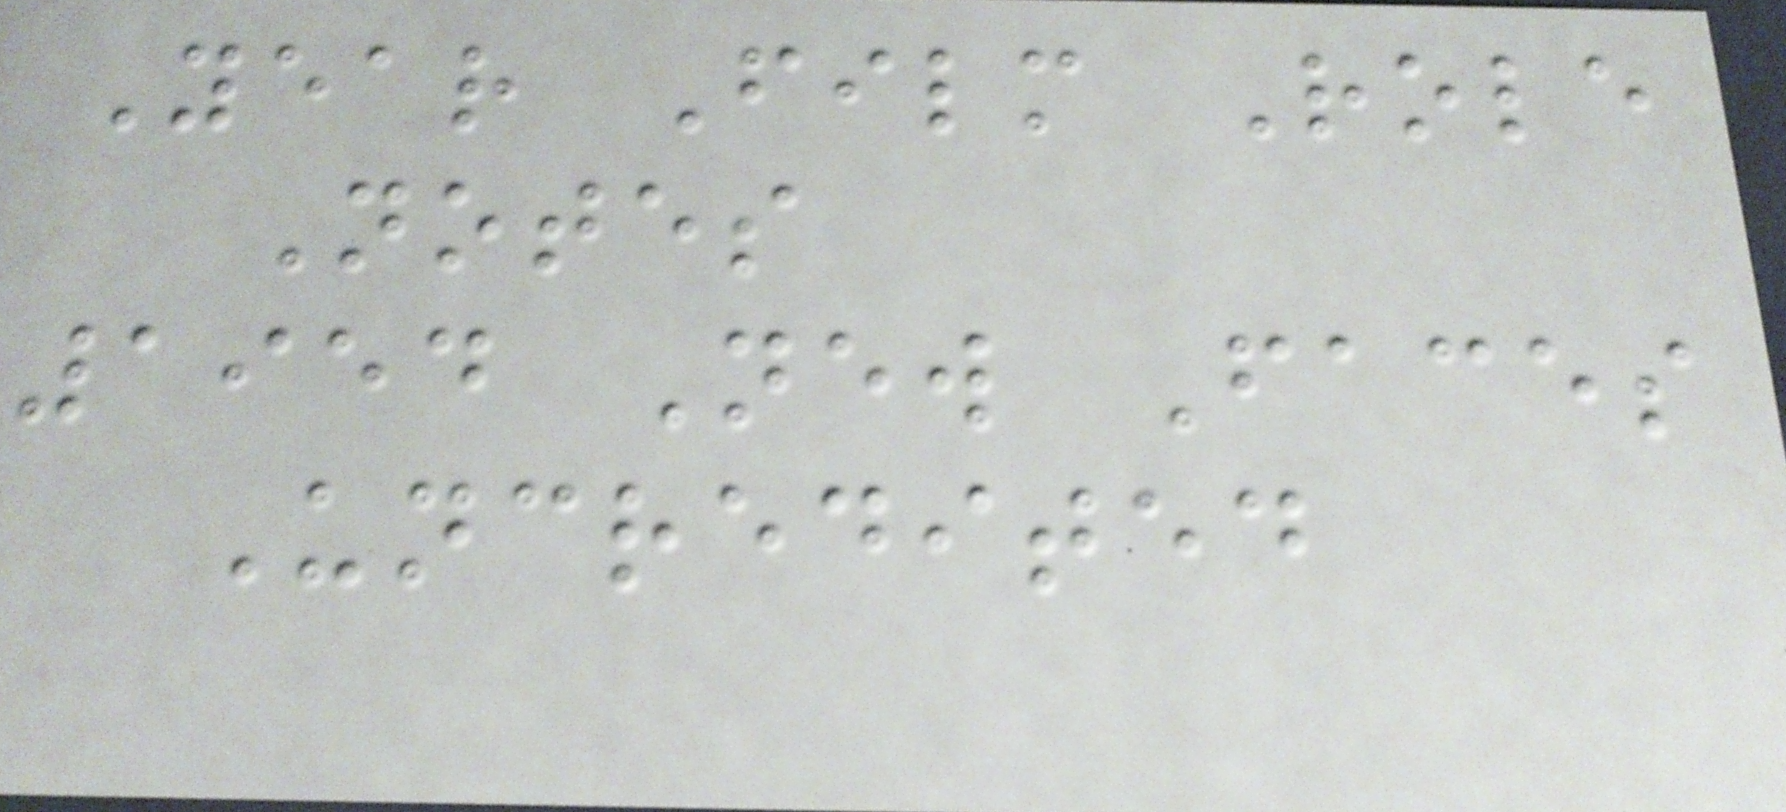Year Film Role
Notes
1954 New Faces
Uncredited
